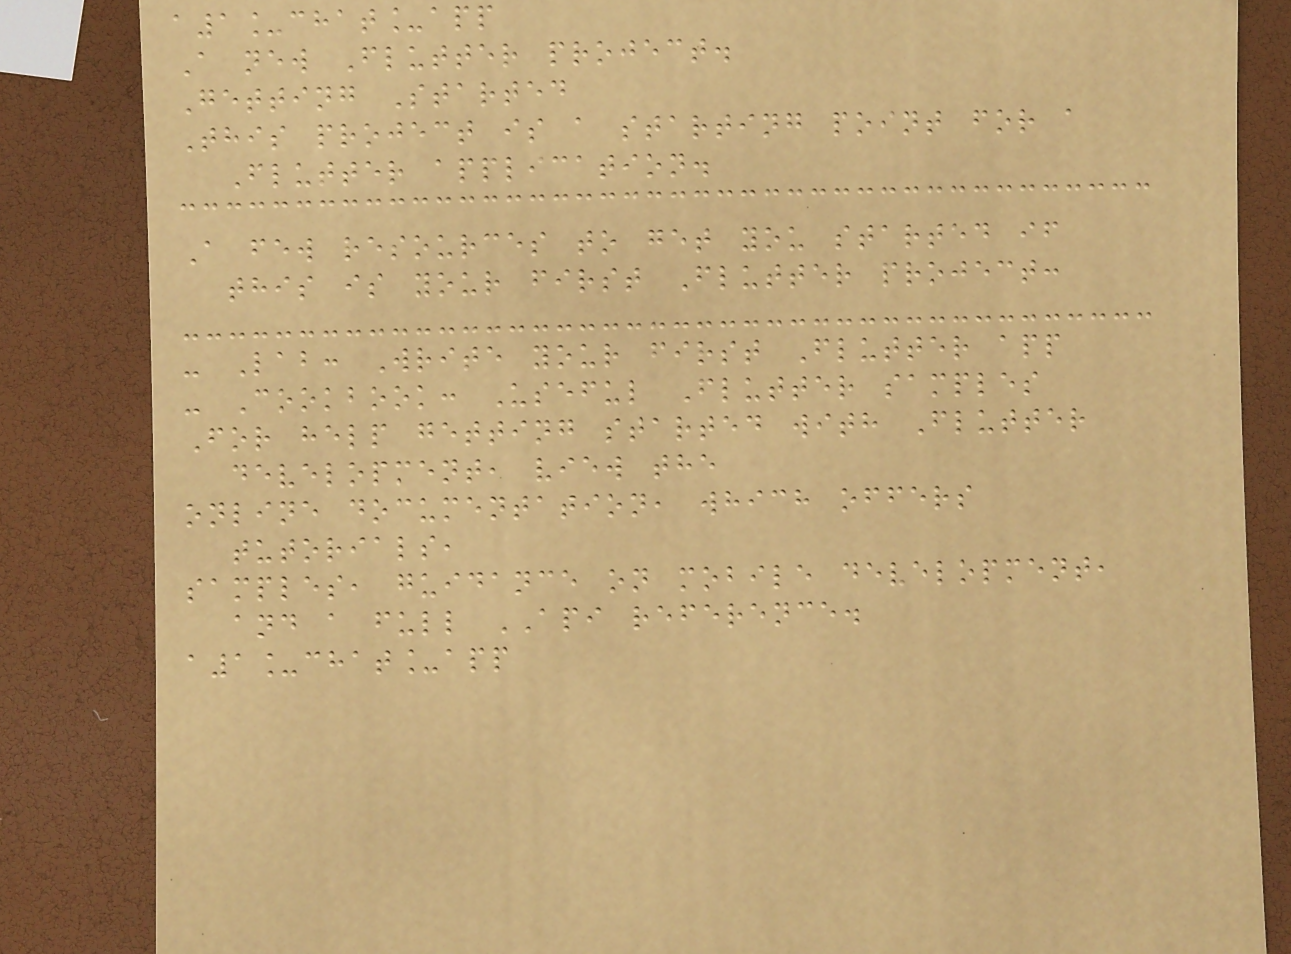a1_chat_app
A new Flutter project.
Getting Started
This project is a starting point for a
Flutter application.
A few resources to get you started if
this is your first Flutter project:
- Lab: Write your first Flutter app
- Cookbook: Useful Flutter samples
For help getting started with Flutter
development, view the
online documentation, which offers
tutorials,
samples, guidance on mobile development,
and a full API reference.
a1_chat_app
